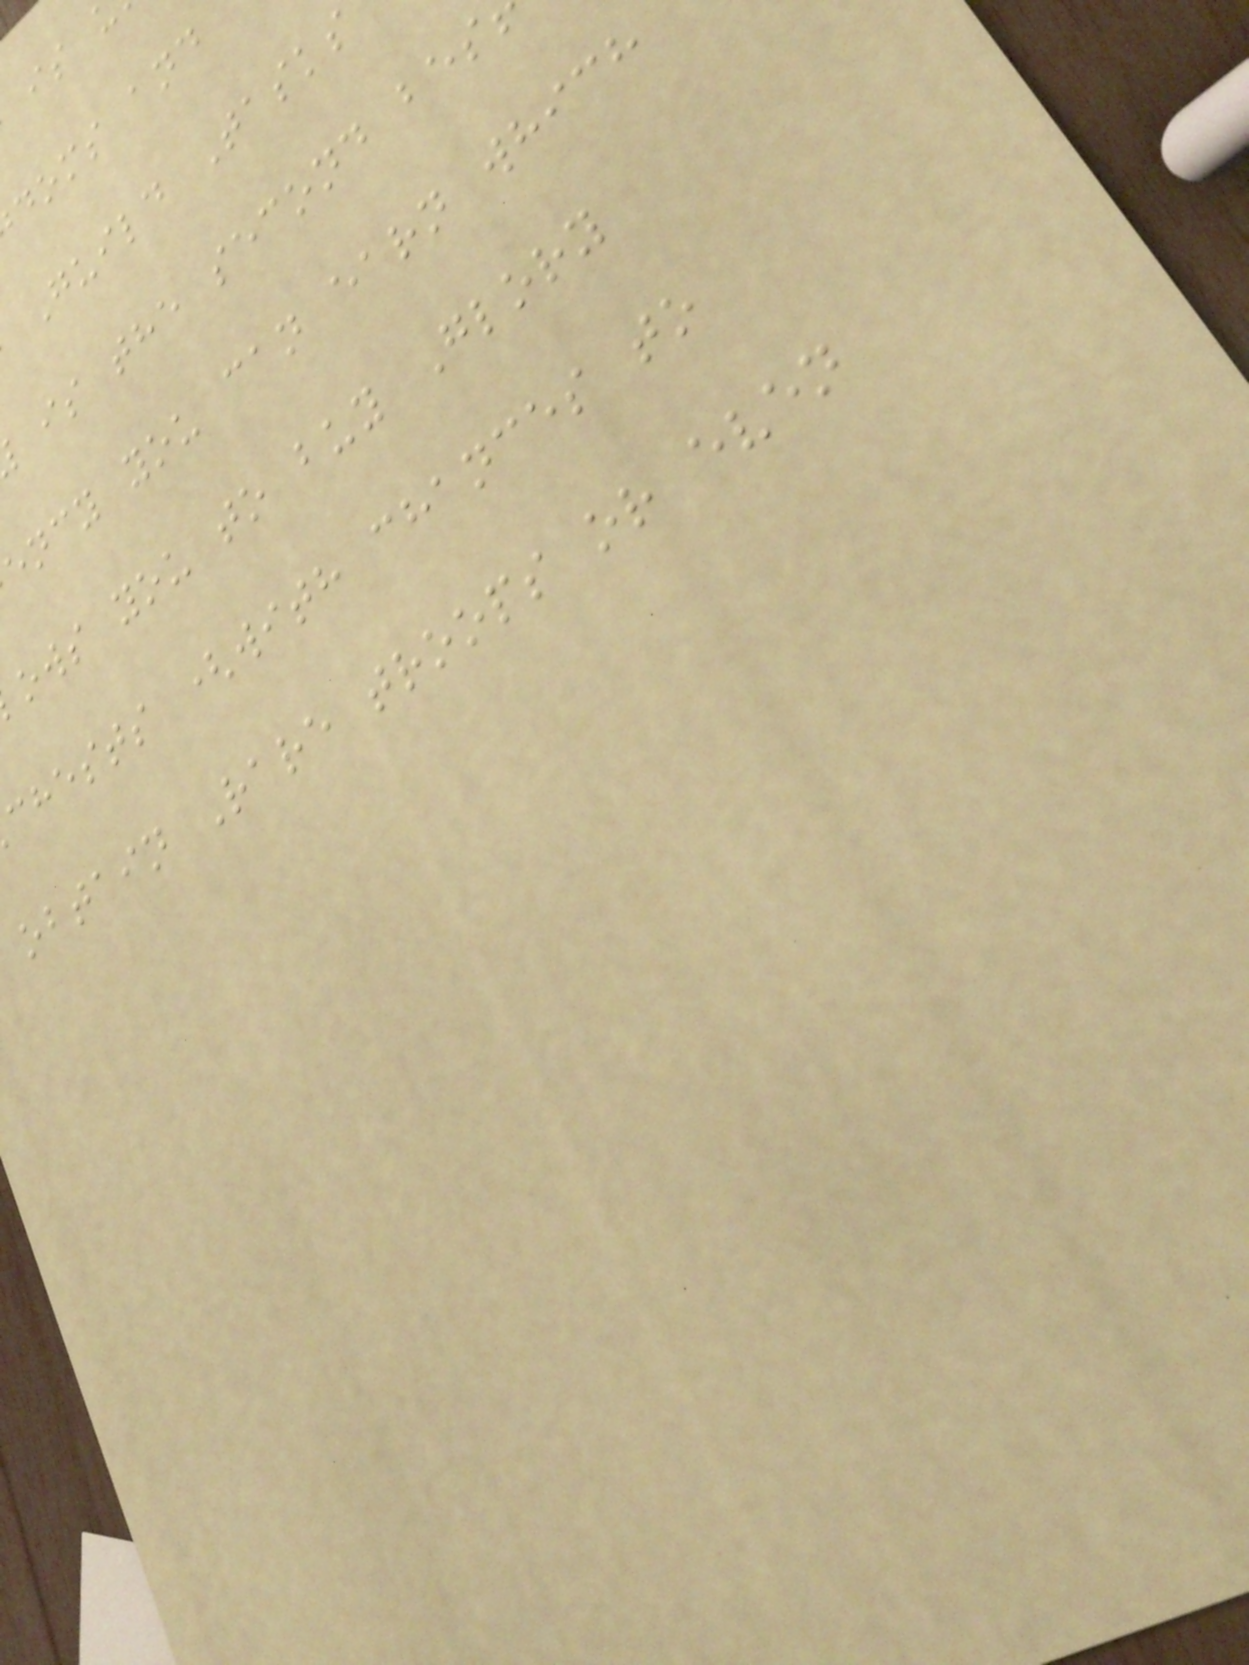doms and
Guild Tasks
is the second bes
ency you can earn which
ows you to buy Glory
chests (with chances to
obtain Rare troops or even
